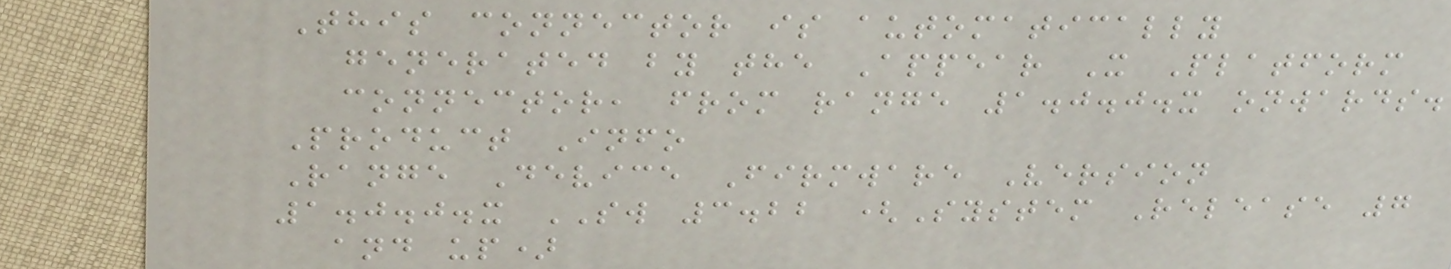This connector is automatically
generated by the Appear X Platform
connector, from range 1.0.0.x onwards.
Product Info
Range Device Firmware Version
1.0.0.x SW 3.22 (System Release 7
and up)
